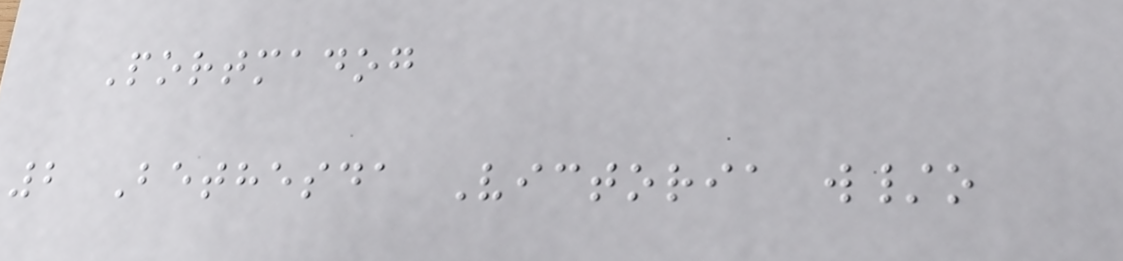Portmadog
2 Bethesda Victoria w/o
